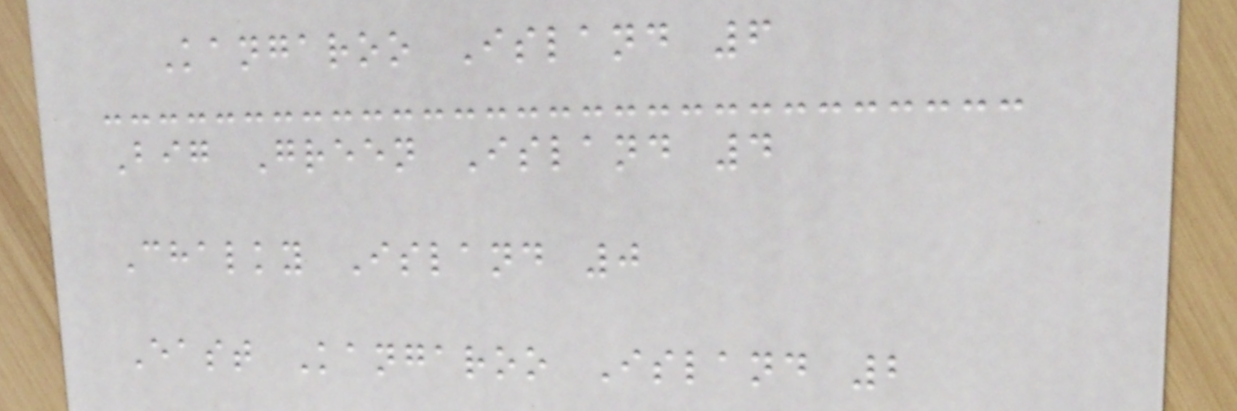Kangaroo Island 6
Big Green Island 4
Chalky Island 0
East Kangaroo Island 2
